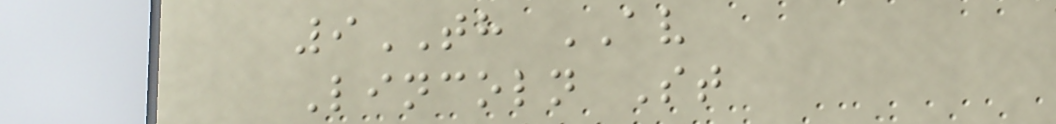9TH AV
Lincoln St
